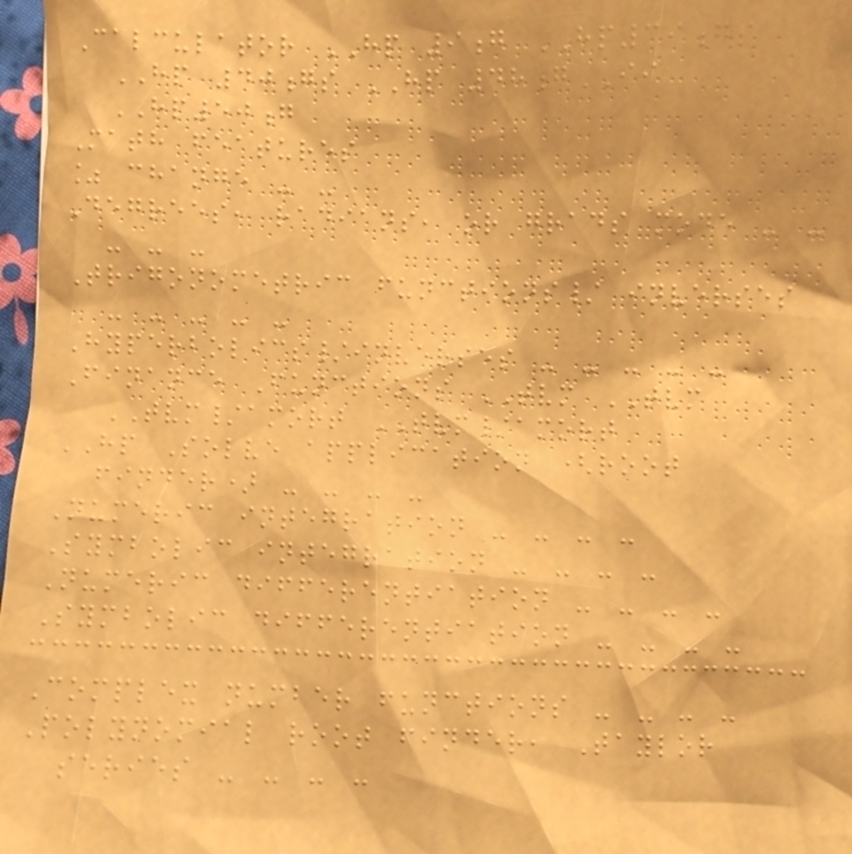Calculator HP 9g HP39gs
HP 40gs HP 48gII
HP50g
Math features
% change - -
Degrees, radians, or grads mode - -
- - -
Trigonometric functions/ inverses
- - - - -
Hyperbolics/inverses - - - - -
Finance Functions TVM TVM
TVM/amort TVM/amort
HP Solve application (root
finder) - - - -
Numeric integration - - - -
Symbolic integration - - - -
Numeric differentiation - - - -
Symbolic differentiation - - - -
Complex number functions - - - -
Polynomial root finder, Taylor
series - - - -
